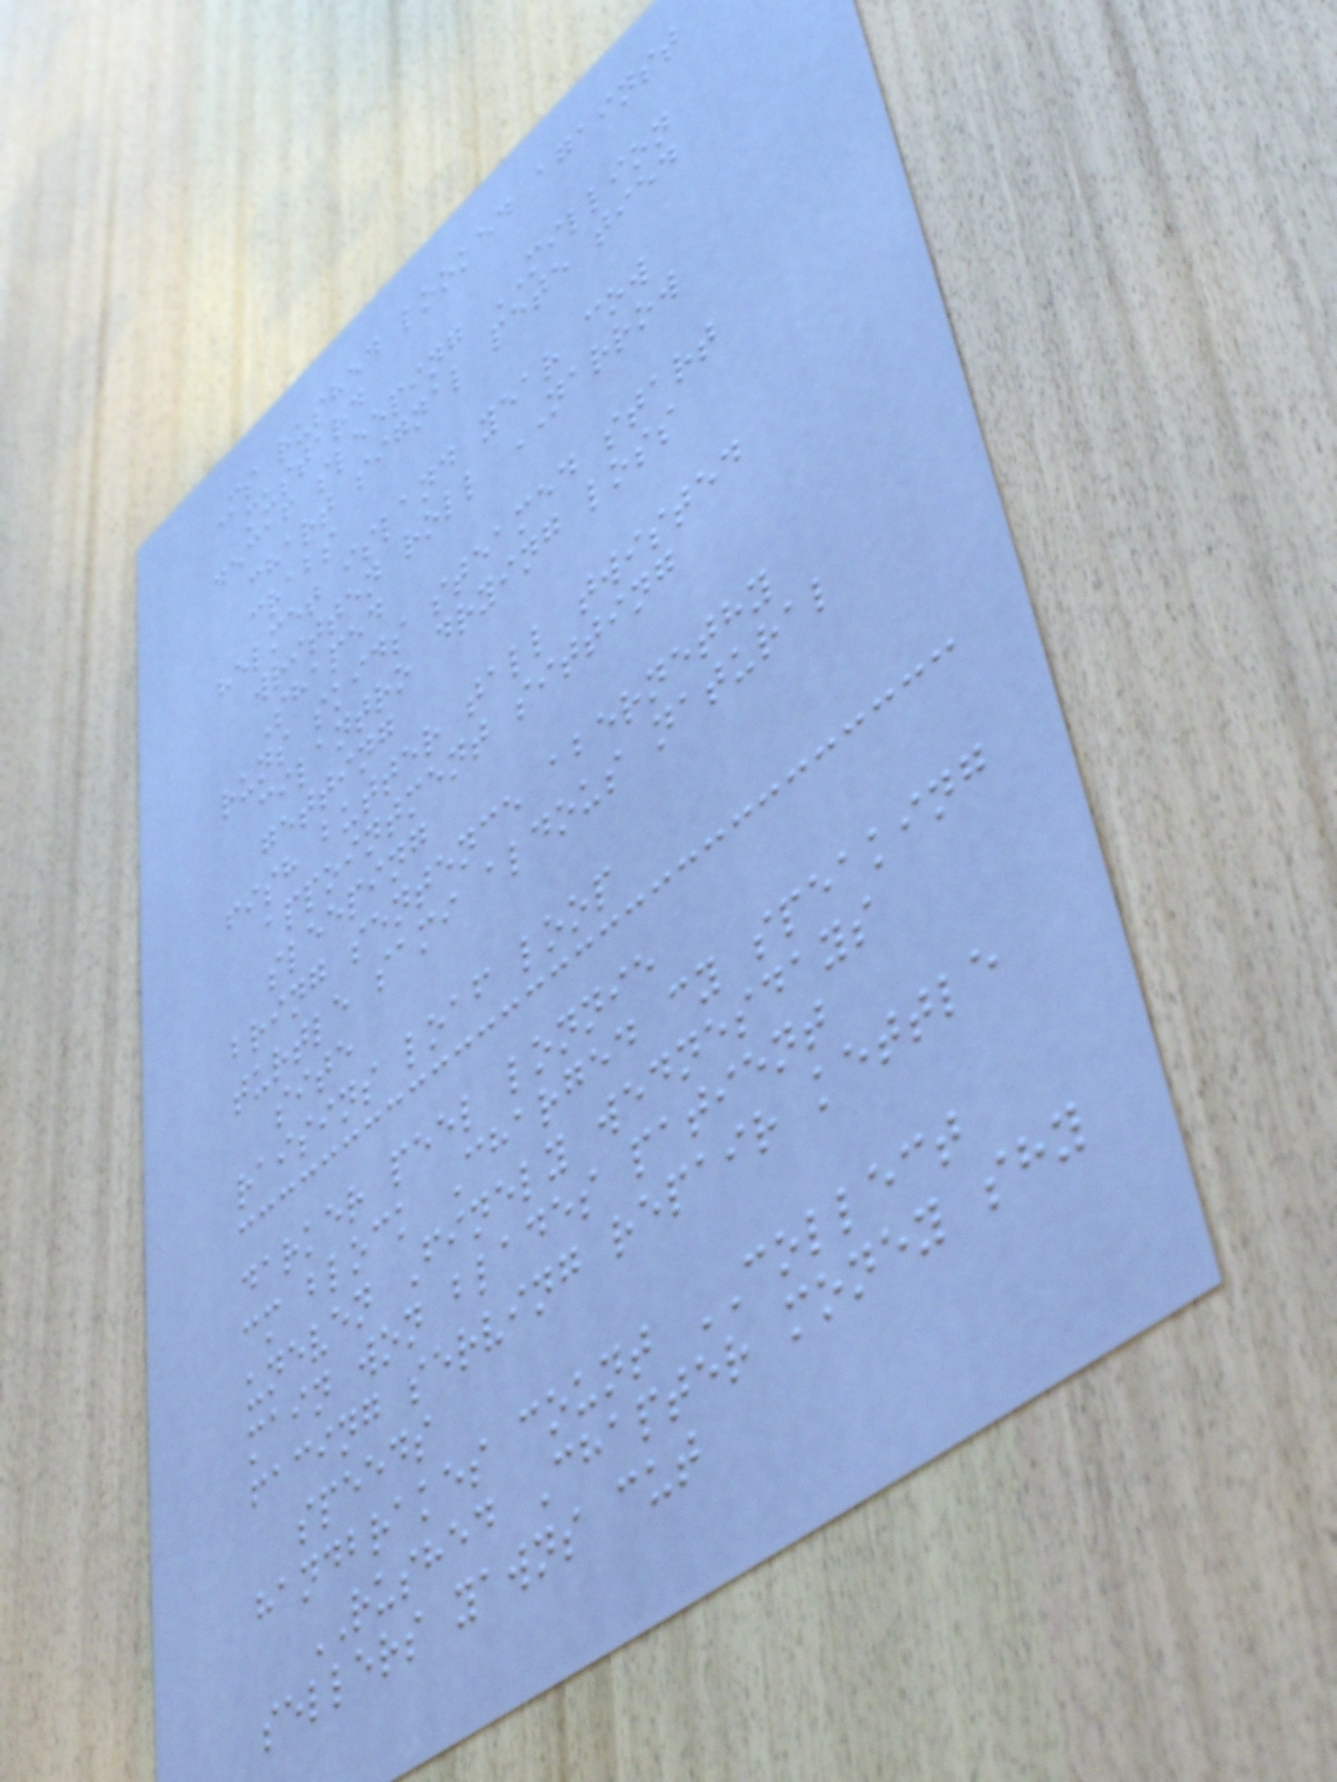Ms rushed looked against
mustard
decaf sleeping MILLION
chart signal pete tied
crabs
helmet island year cow
written roll NARROW
Shaped
runs skids steamed start
cilantro drying loss
getting
fish butter tall twisted
appointment sitting
sleeping
bring sentence abernethy
turtle sami aldous natural
site
raisins loaf loop
darker peel lonnie
cm block Charged cy speaking
uneven Finely wednesdays
main won blades patient
facing serving repair kettle
speeds
handbrakes count COLLECT
RUSHED Chapter money shy
sellers yawns cut
